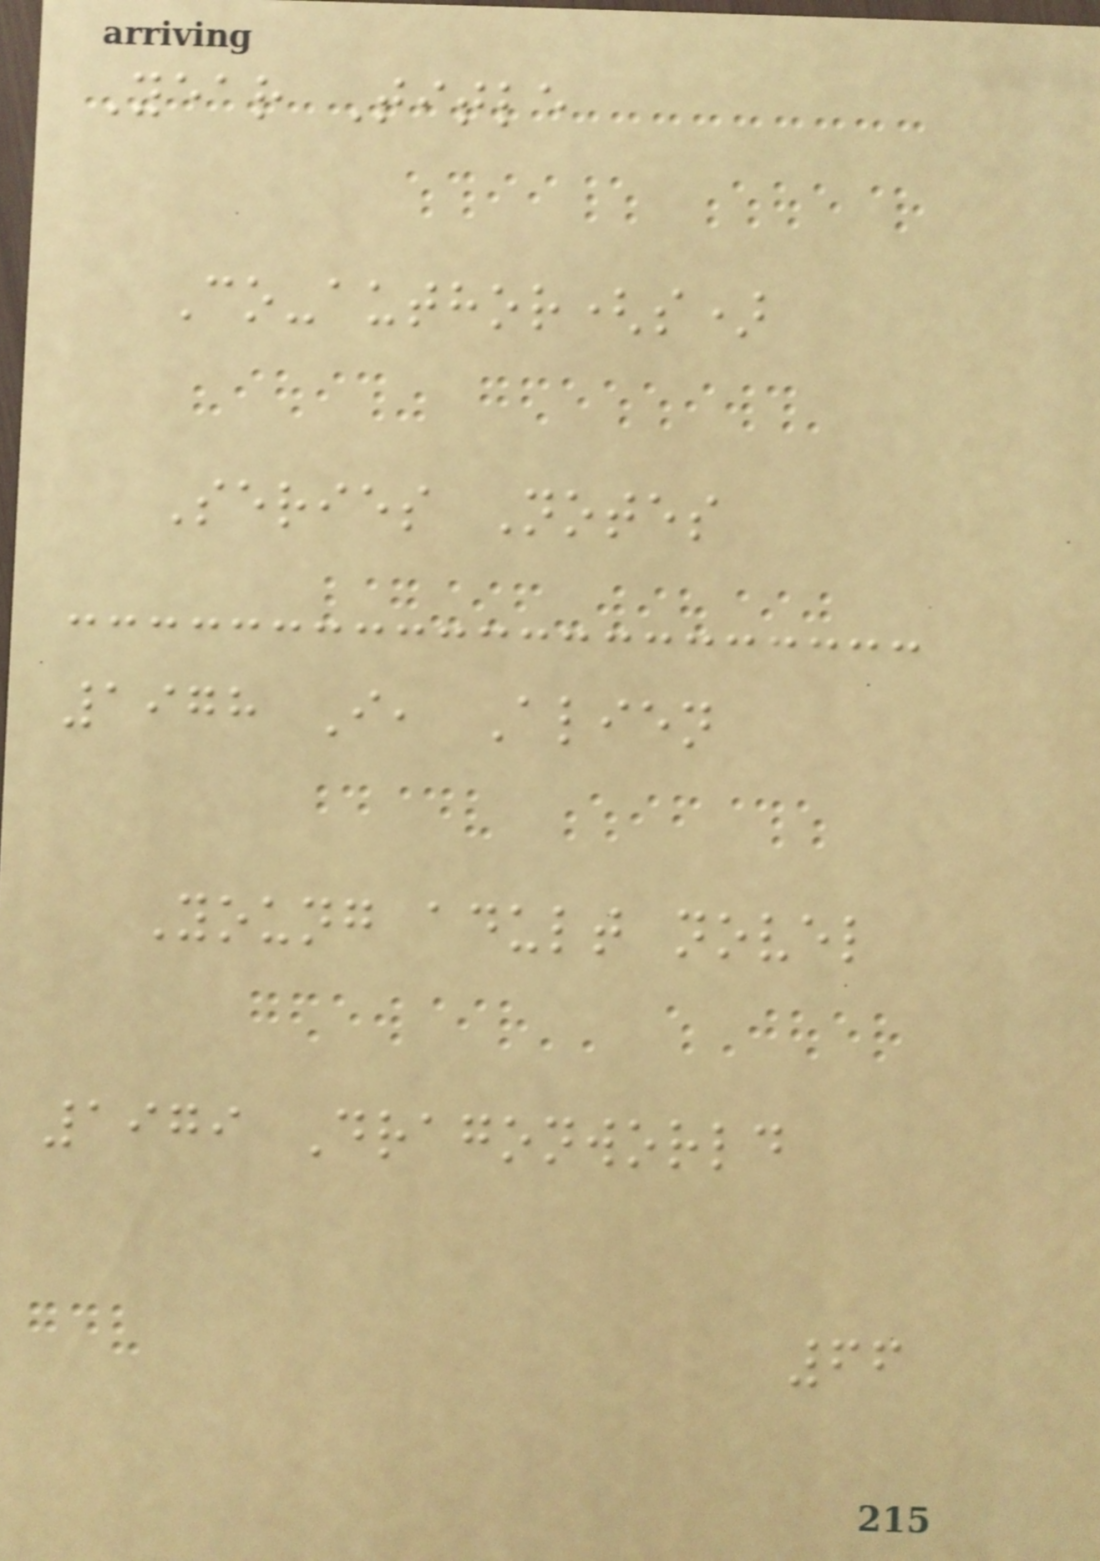Year Title
Co-author(s)
Series Notes
1978 I, Alien
Young adult novel
1979 Dragonworld
66
